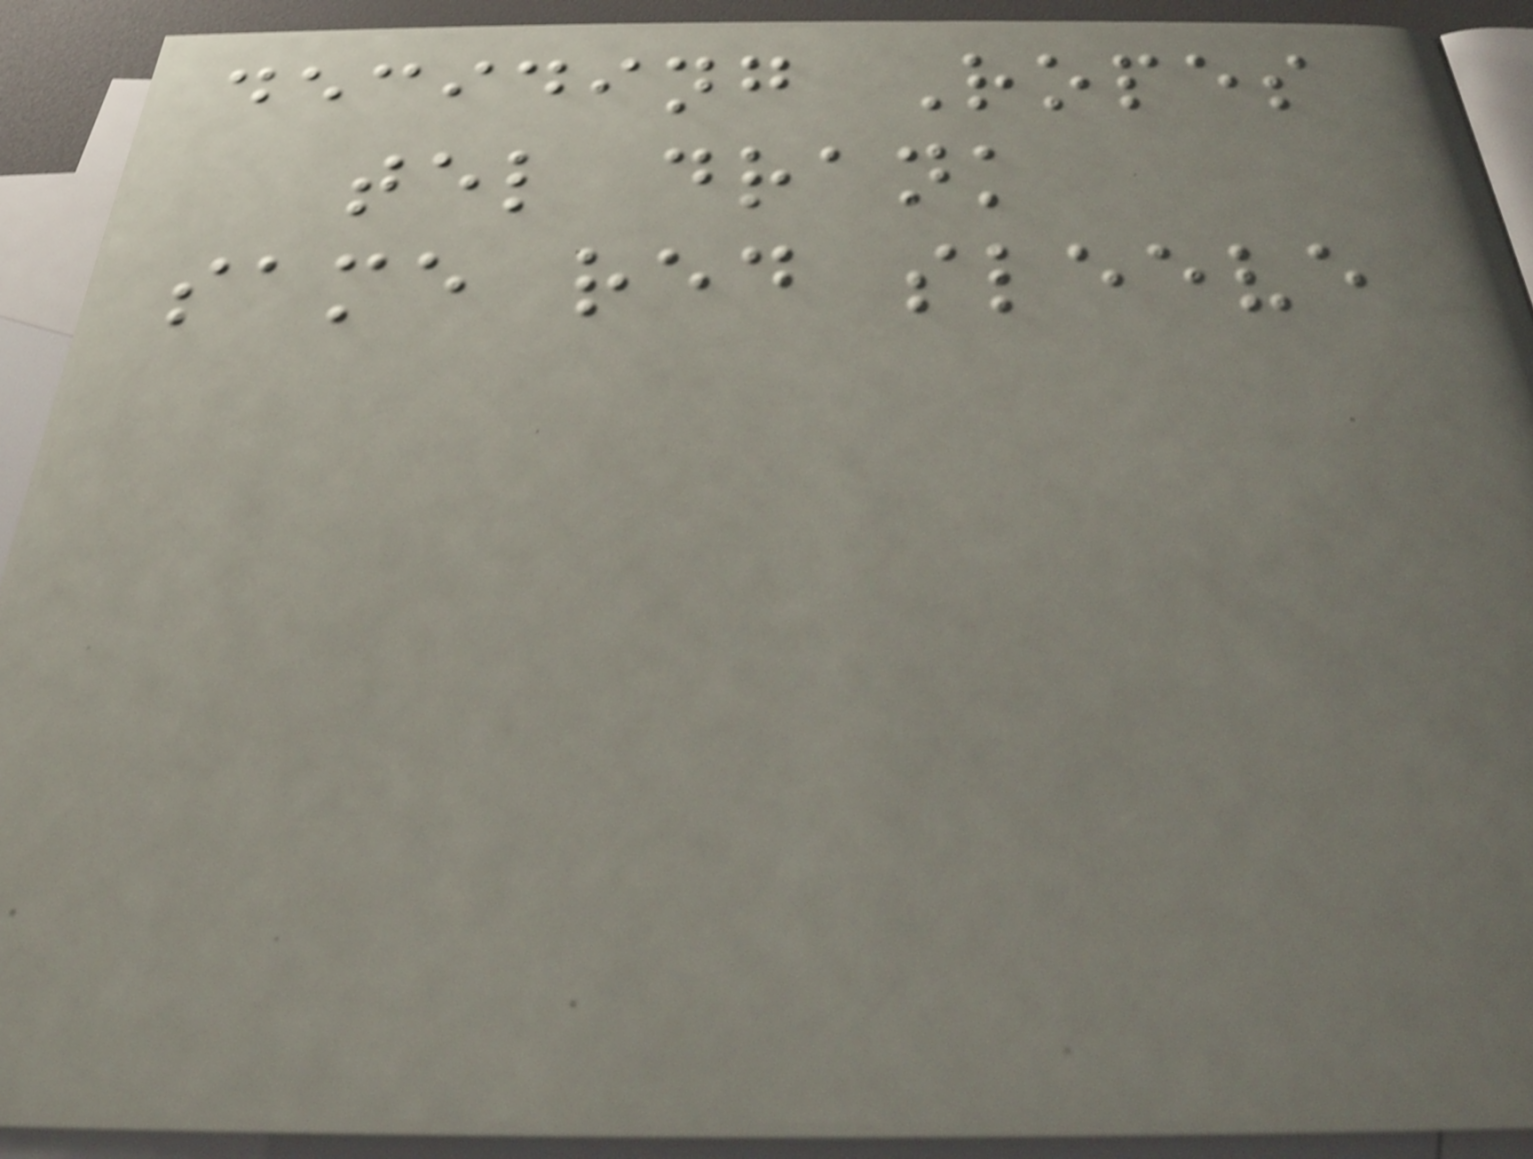deciding Ropes
tel drank
same red sleeve
